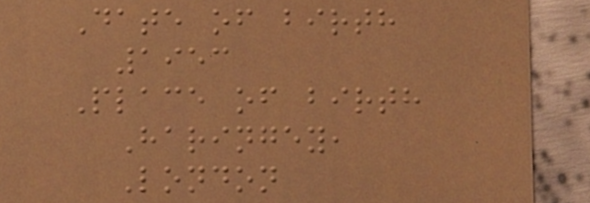Date of birth
1953
Place of birth
Haringey,
London
